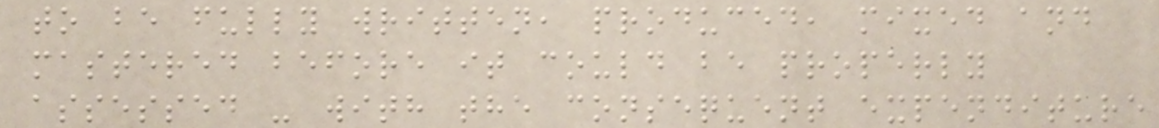to be fully written, produced, mixed and
mastered before it could be properly
assessed - with the consequent expenditure
